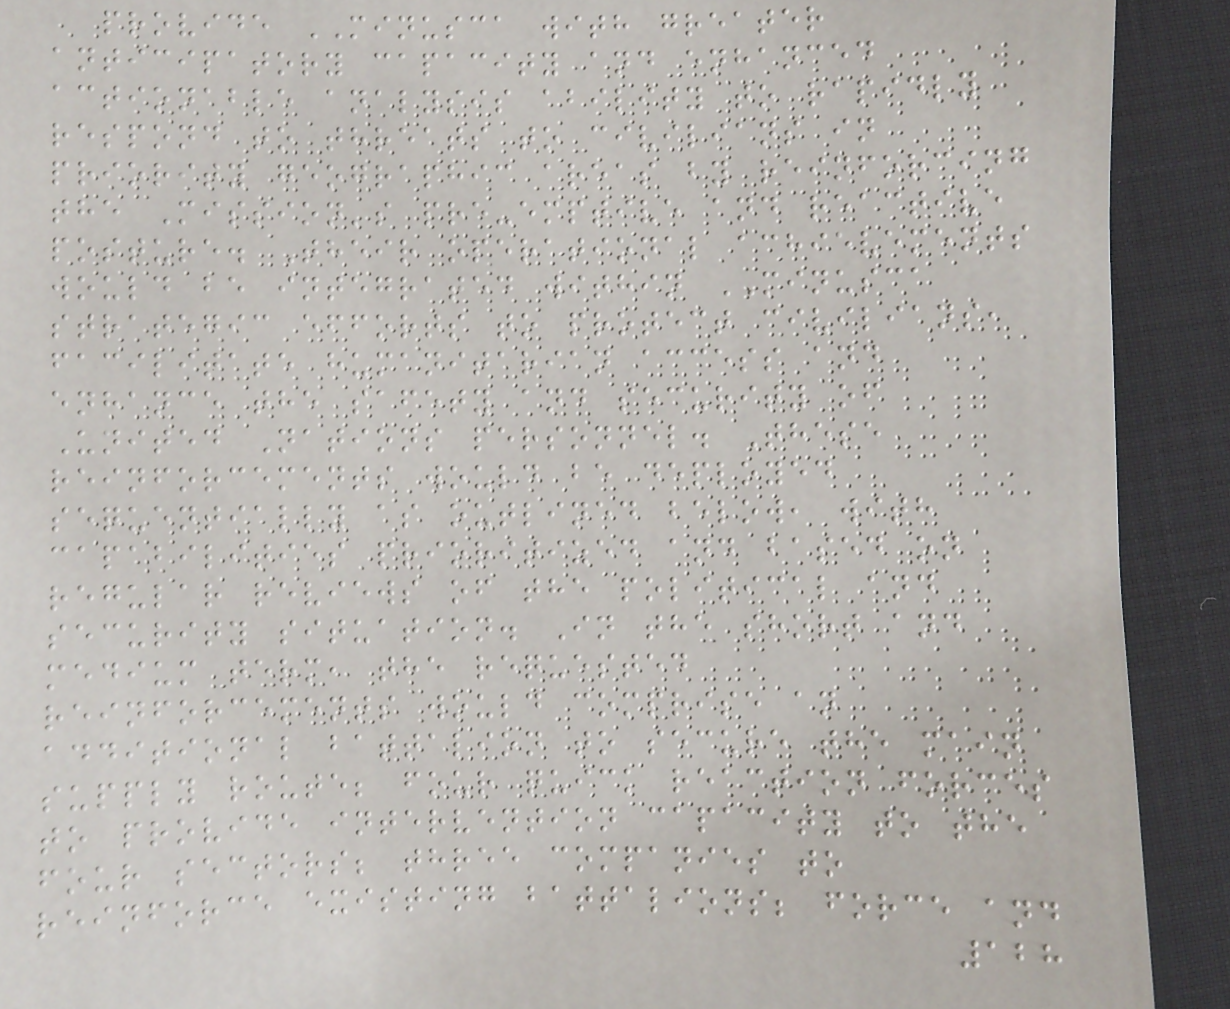provide MINUSCA with greater
anticipatory capacity and enhanced
actionable analysis ability to rapidly
respond to threats to civilians in
priority geographic areas by reinforcing
the Mission's pre-emptive and reactive
posture. Their operational achievements
would be integrated within MINUSCA
strategic efforts to protect civilians,
facilitate humanitarian access and
enhance the safety and security of
United Nations personnel. These
reinforcements would be deployed
sequentially as outlined below, with
capabilities prioritized and based on
regular reviews of the political and
security situation. In the short and
medium term, the requested
reinforcements would comprise an
additional battalion to secure the main
supply route; four quick reaction forces
to provide intervention capacity to the
four sectors; three companies to
reinforce existing battalions; force and
128
